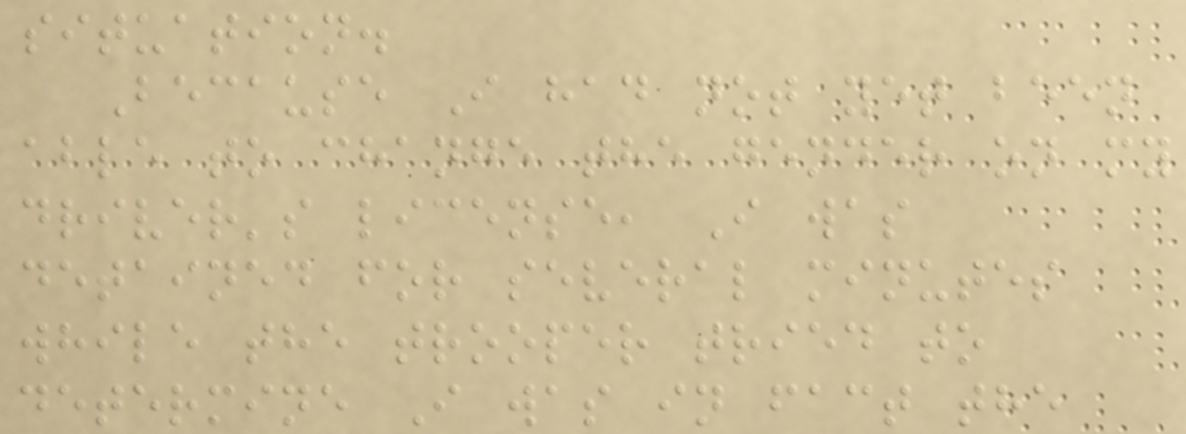situation.
Because I had not yet been
able to change the gender on my
driver's license, I was
detained for several minutes
while the trooper tried to
determine I was in fact the
